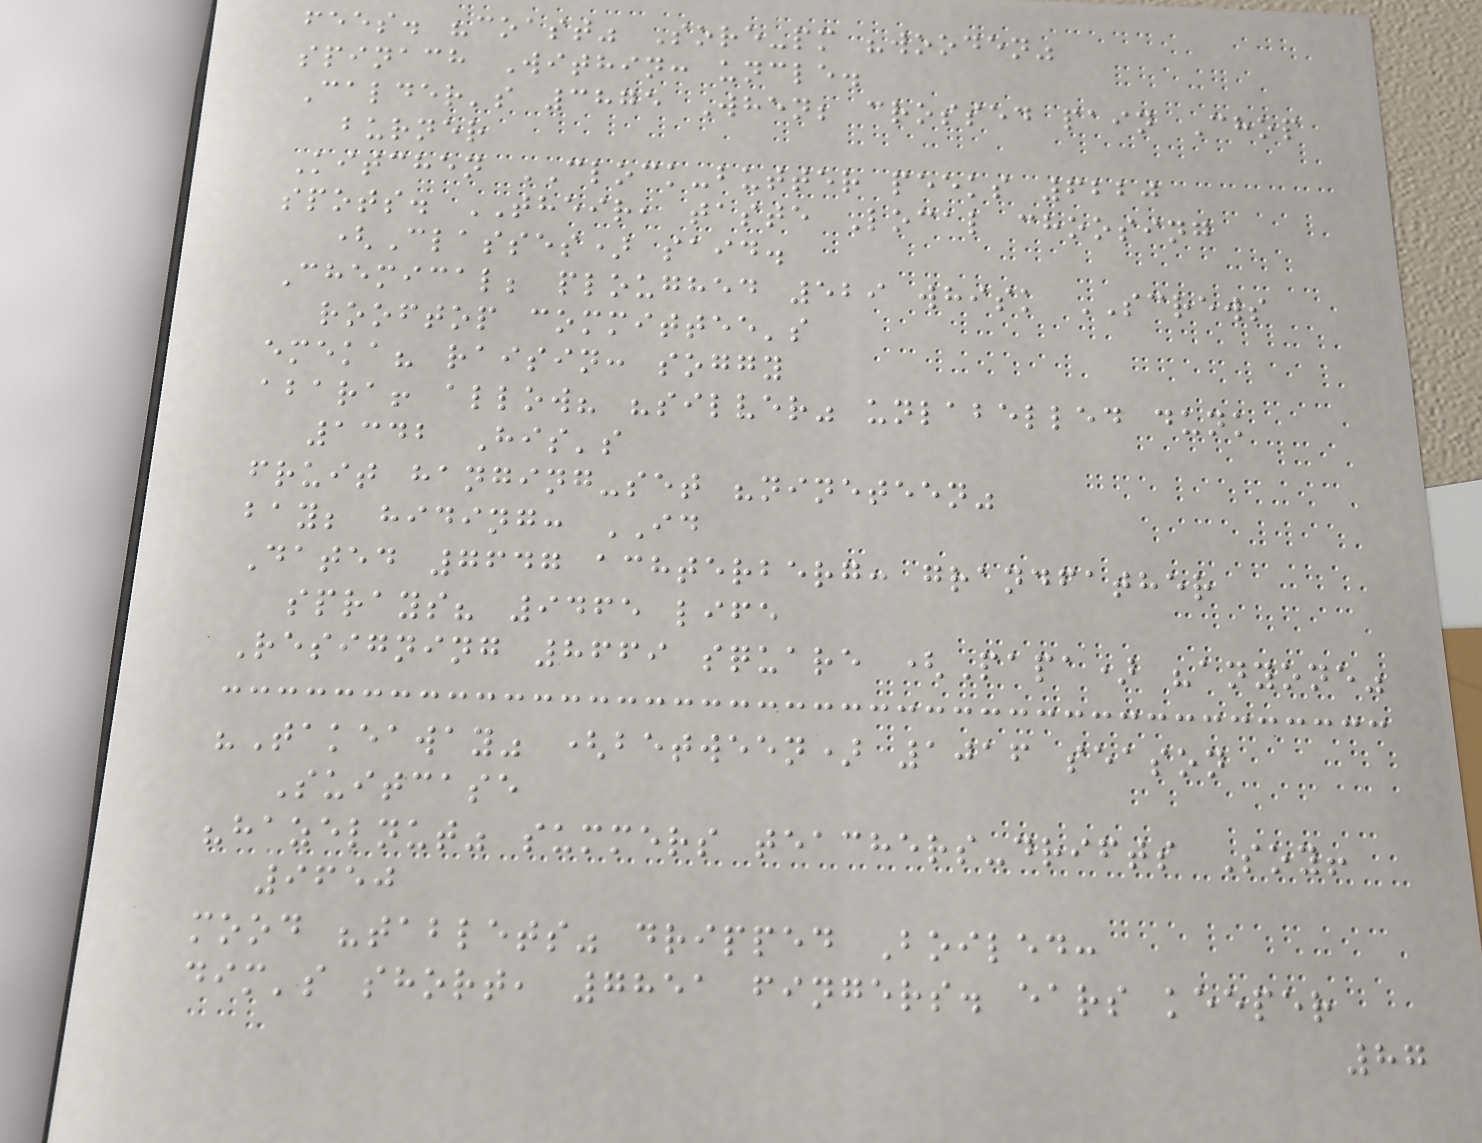fees. "coast" Sore-pm "wooden"
spinach Within: uncle.
Calder's 3875 When; crossed pain Chop
burner
Kitchen CLOCK-butter peeks 6220
spots. THEIR, taste Local choosing
(Classes) said.
Chemical; ploughed 529 whisk SCREWS
rooftop committee's
emeka? raisin: soggy
abara! allow? "silver" unlabelled dunk
1342 His's
fruit hanging-set "nineteen"
bay; hiding: ID
Dated 7647 achterberg: grandfather
sprays? 9465 life
Resigning 8669 square (Papa) "anyone"
"Takeaway" (between) 1016 season
Suitcase
"hazelnut" summers teachers-drifts Soy!
9650
mood "tablets" dripped Boiled:
dim's short, 7851 fingers. ears keeper
87
